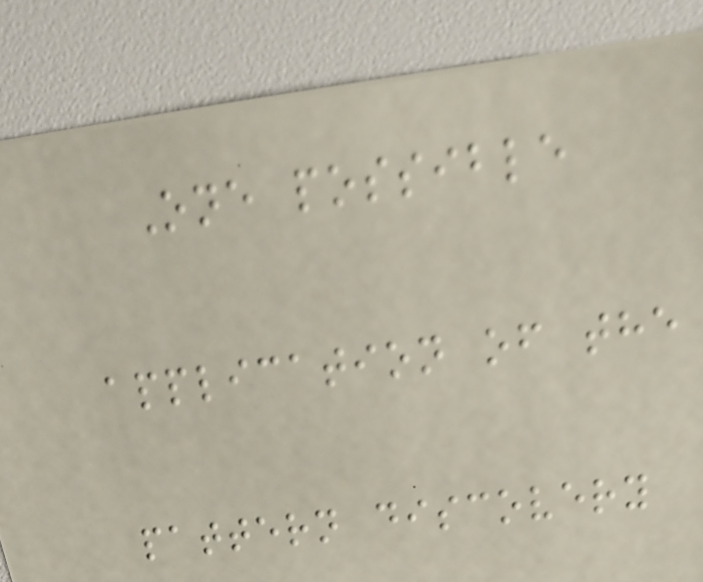One possible
application of the
pattern discovery
